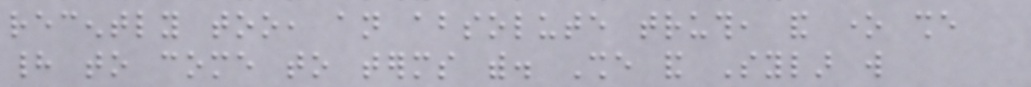recently too, an absolute truth, and one she
had to come to terms with. She and Sylar will
